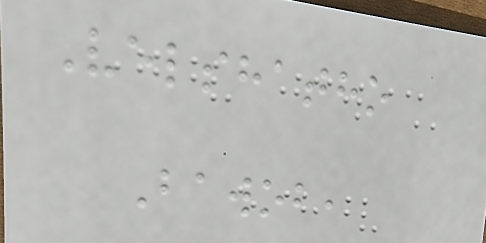Velshatho
Bawob,
